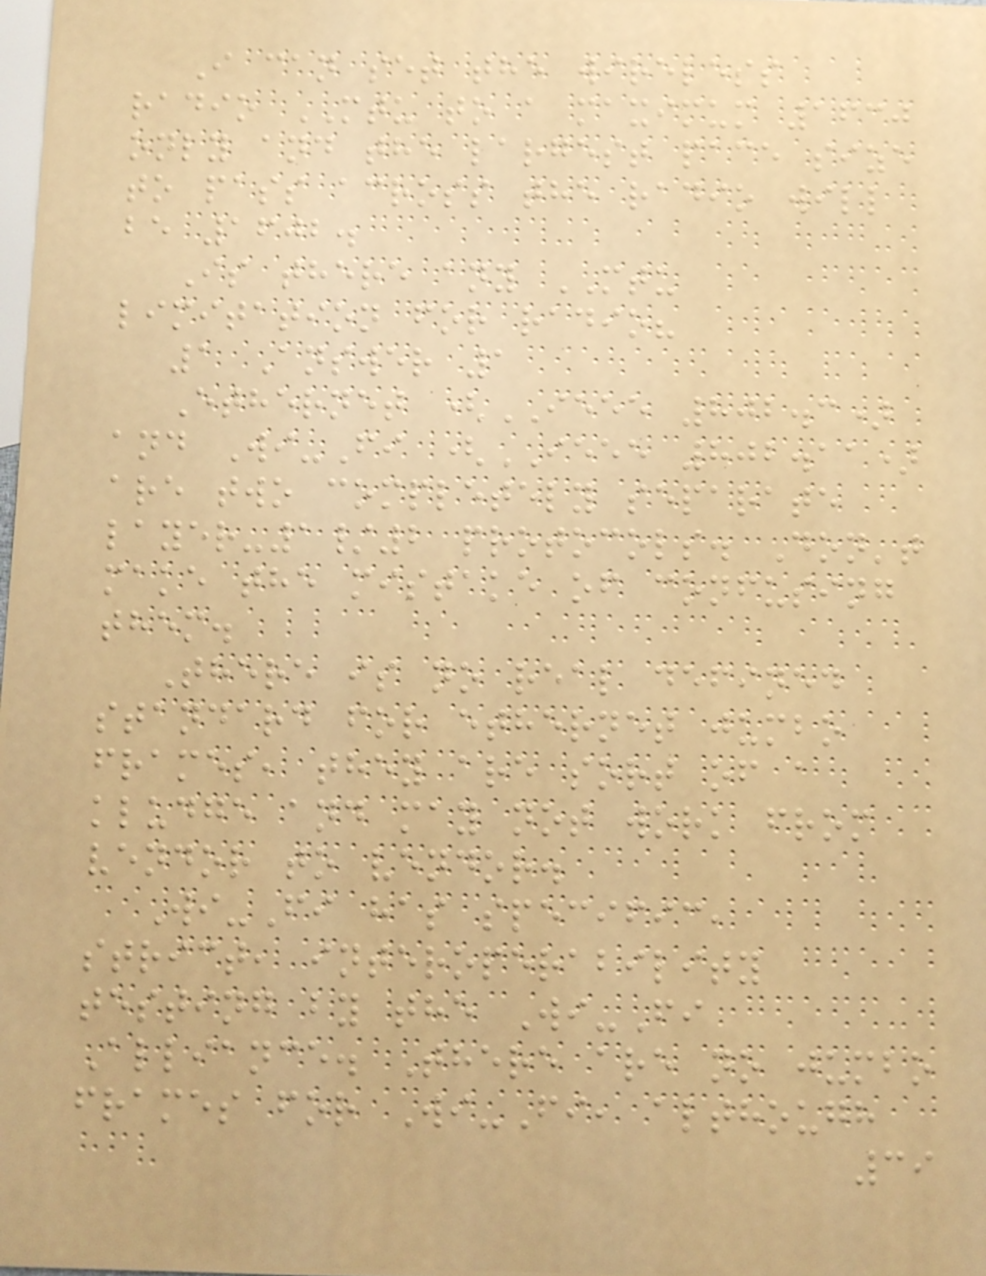I can set the wireless
radio MTU to a maximum 1630
only and the largest pace size
to pass across the radio will
be 1602.
Is there any MTU
limitation for radio?
1 Answer 1
Ethernet (IEEE 802.3)
and Wi-Fi (IEEE 802.11)
are two completely separate
layer-1/2 protocols. Don't
make the mistake of confusing
them.
There is no real defined
standard for ethernet jumbo
frames, they are sort of a
kludge and may not work from
vendor to vendor.
Wi-Fi has specific,
strict, interoperability
testing by the Wi-Fi
Alliance. There are no jumbo
frames for Wi-Fi, although
39
